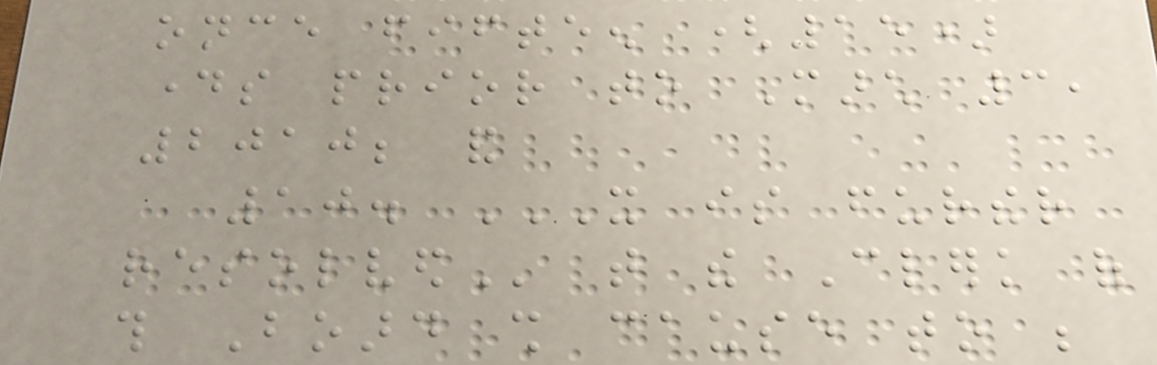once fifteen (15)
days prior to March 3,
2010; and
10. IT IS FURTHER
RESOLVED that the Clerk of
this Board shall cause to be
